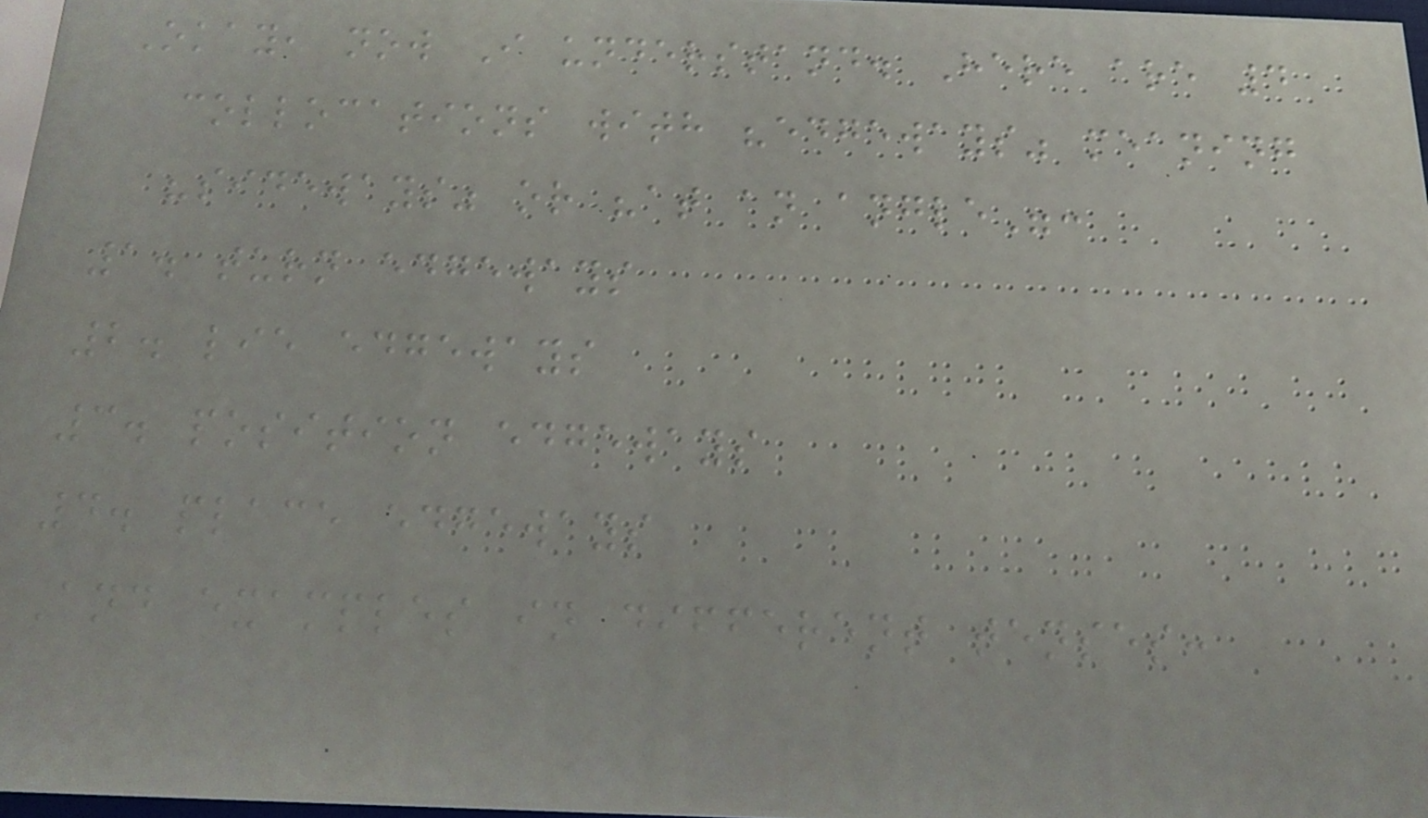Okay, now I understand. Here are 4
collocations with "edgeways" meaning
"sideways" or "at an angle":
1. turn edgeways
2. lie edgeways
3. position edgeways
4. place edgeways
And examples in different tenses:
